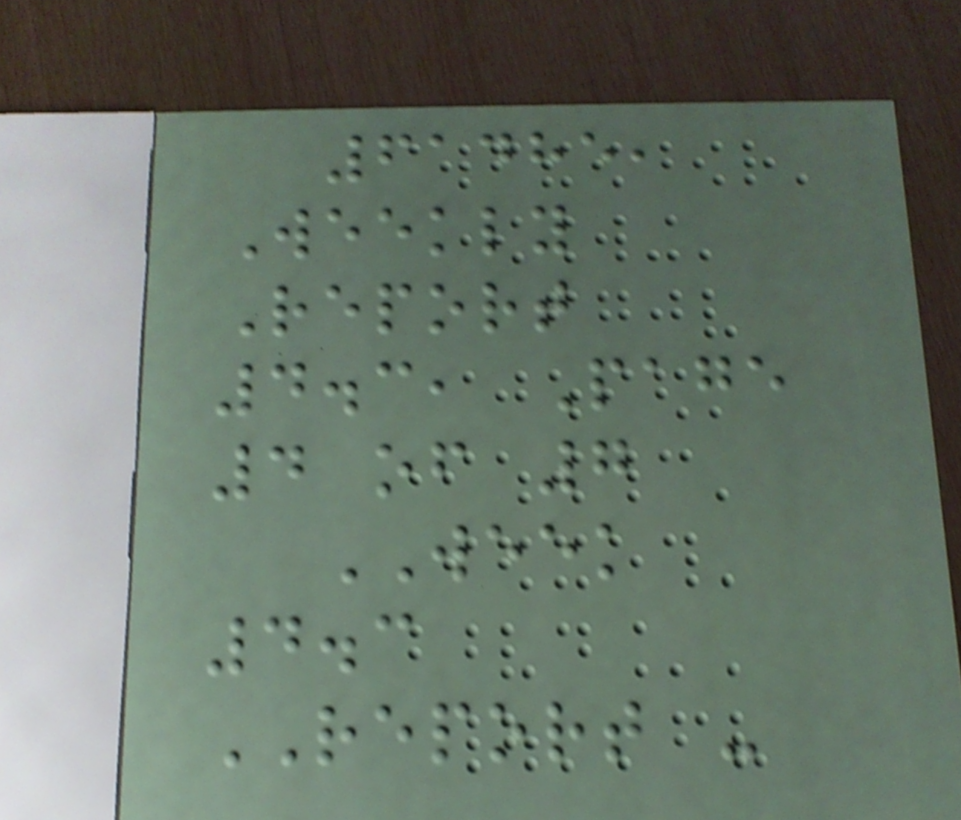61485,
Weekly
Report
4.3, Page
4 of 7
WEEK
4.3
REPORT -
